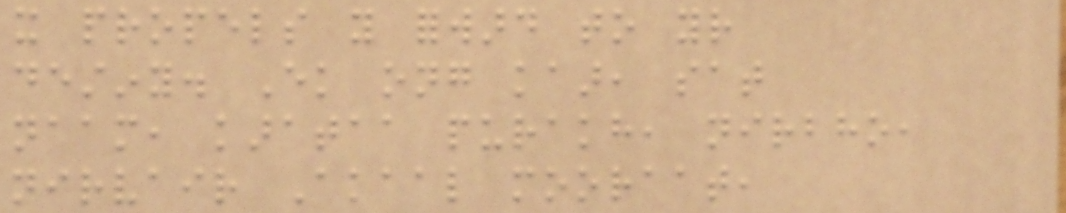it propels you forward to your
destiny. Ek ong kaar, sat
naam, karataa purakh, nirbho,
nirvair Akaal mooraat,
